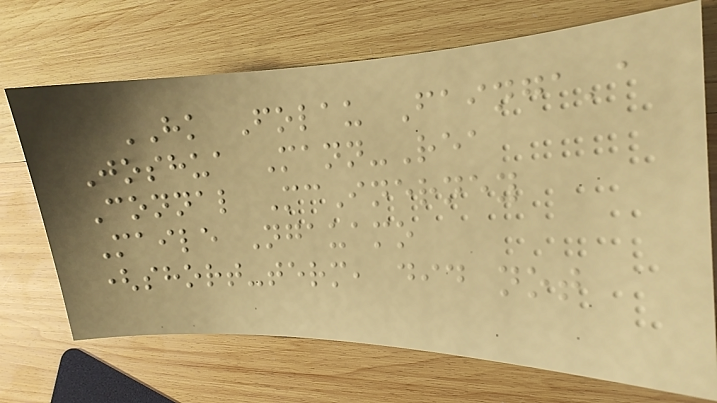HK Folau Fainga'a
Joshua Mann-Rea
Connal McInerney
Maile Ngauamo
(short-term, did not
